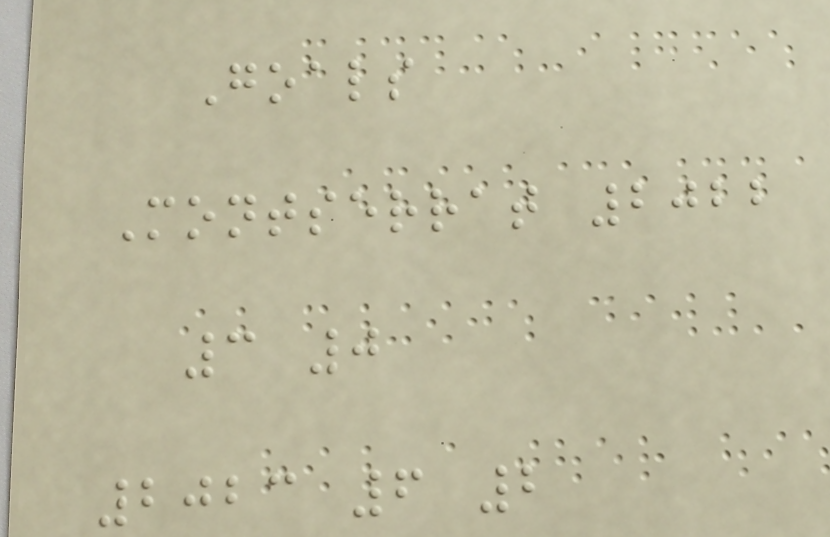Goals
Montserrat 2022
3 0
2023 6 2
